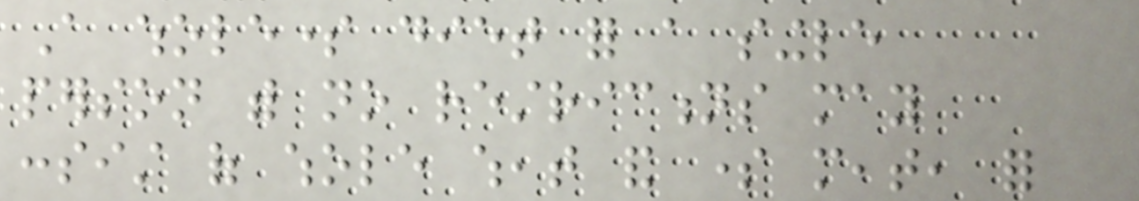A wholesome diet for a single
person with no restrictions may
consist of whole wheat and some meat, for
